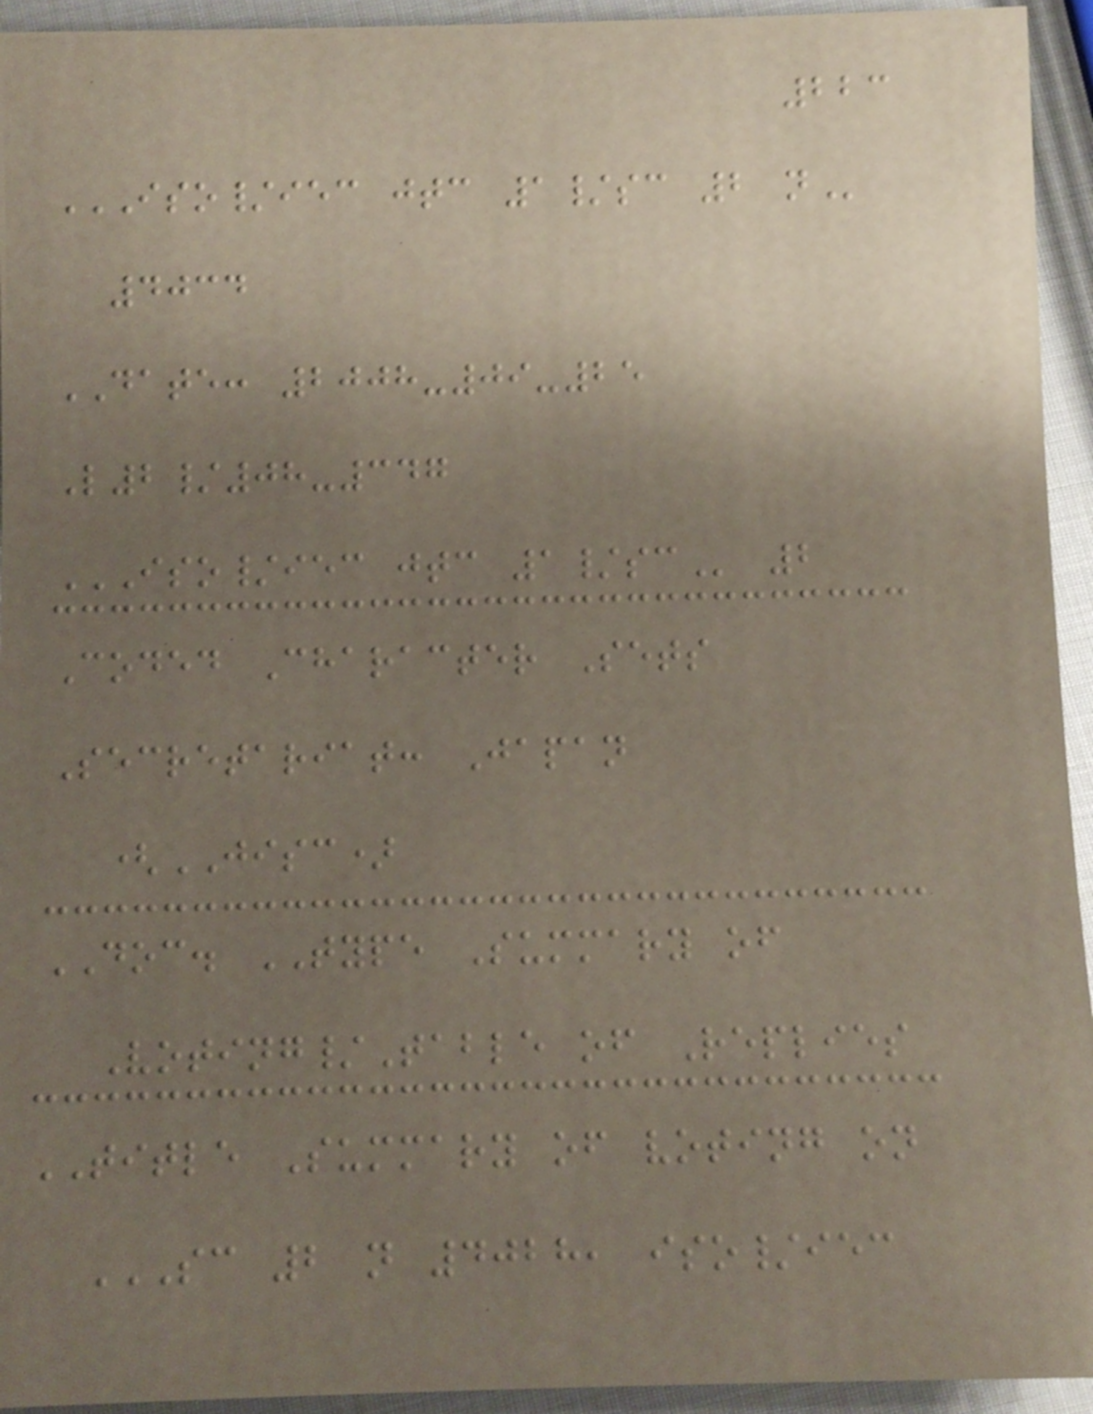223
ISO/IEC JTC 1/SC 2 N
4034
DATE: 2008-09-25
L2/08-347
ISO/IEC JTC 1/SC 2
Coded Character Sets
Secretariat: Japan
(JISC)
DOC. TYPE Summary of
Voting/Table of Replies
TITLE Summary of voting on
SC 2 N 4028, ISO/IEC
